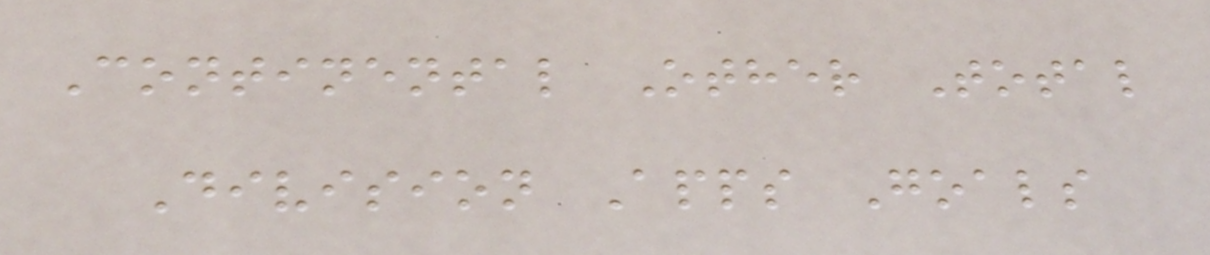Continental Other Total
Division Apps Goals
